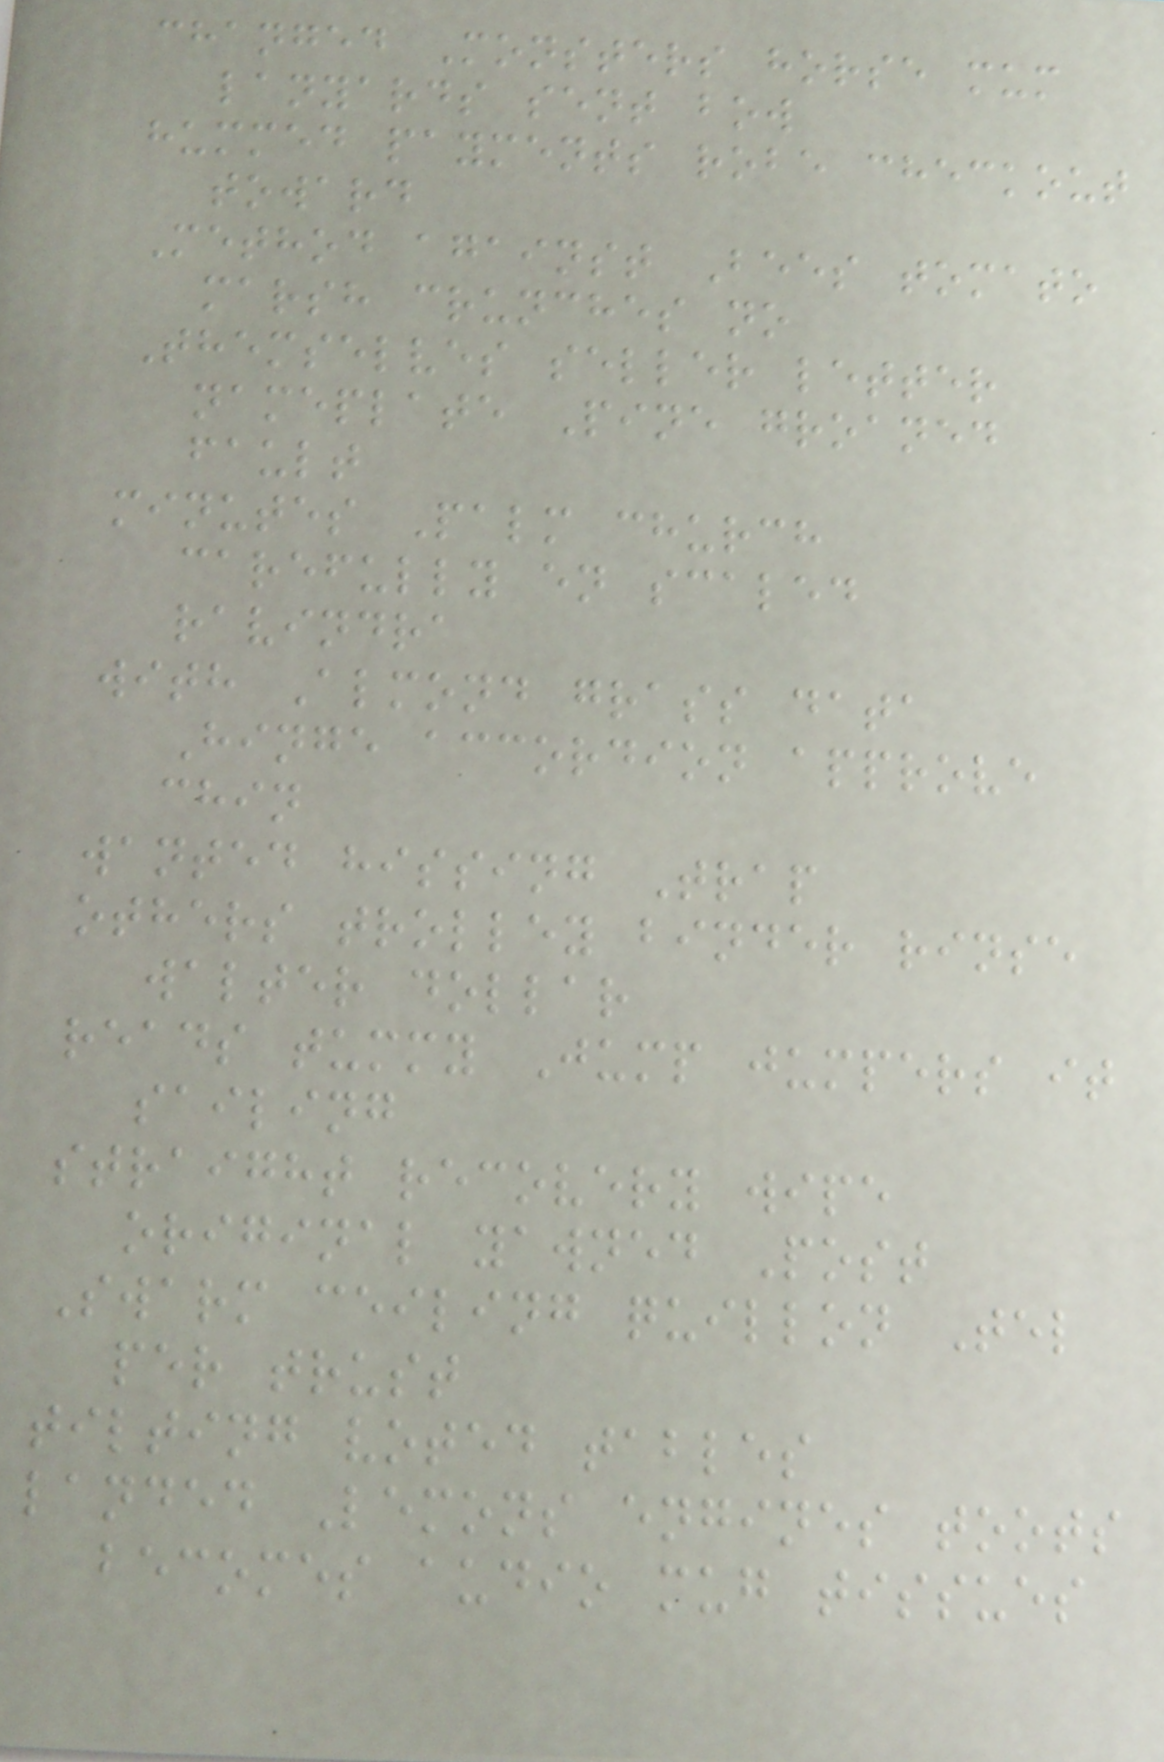changed Monsters horse mum
lanyards sent bow
hummed payments robe checkout
toward
Method against Bees tomato
marsh crunches no
Themselves seller letter
nameplate Pine groaned
fault
minutes Palm church
carefully en scaled
ravindra
with Almond grass data
Hinge accordion approve
chin
wanted hissing Trap
others trolley binder rinse
walter dollar
reads tummy Jump jumpers it
sailing
straight recovery wipe
original yawned Post
Swarm ceiling quillon Tel
per trust
tilting voted tables
landed Lemons engines toots
becomes audio mug tissues
